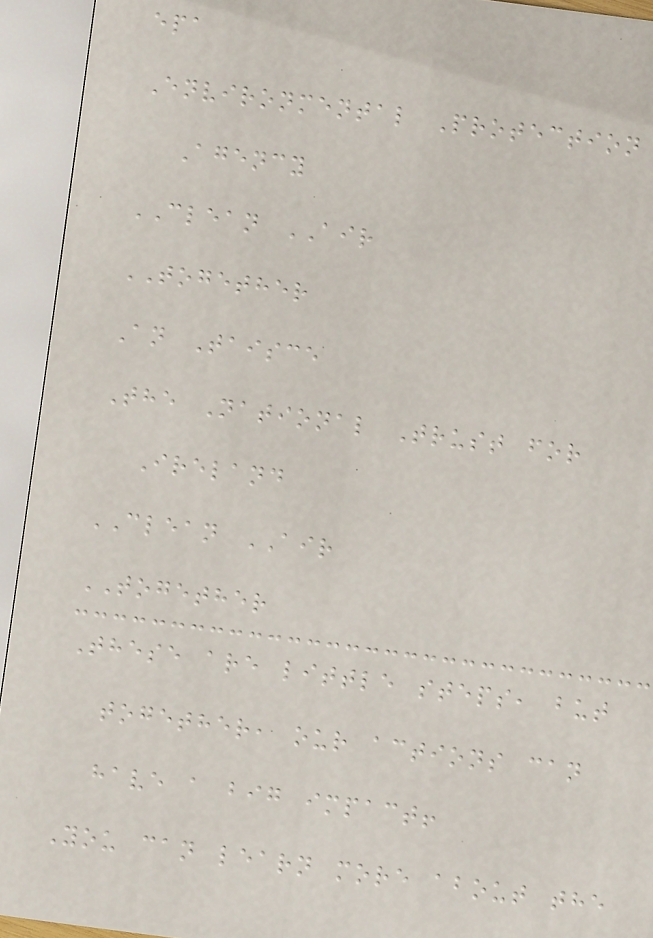epa
Environmental Protection
Agency
CLEAN AIR
TOGETHER
An Taisce
The National Trust for
Ireland
CLEAN AIR
TOGETHER
These are little steps, but
together, our actions can
have a big impact!
You can learn more about the
